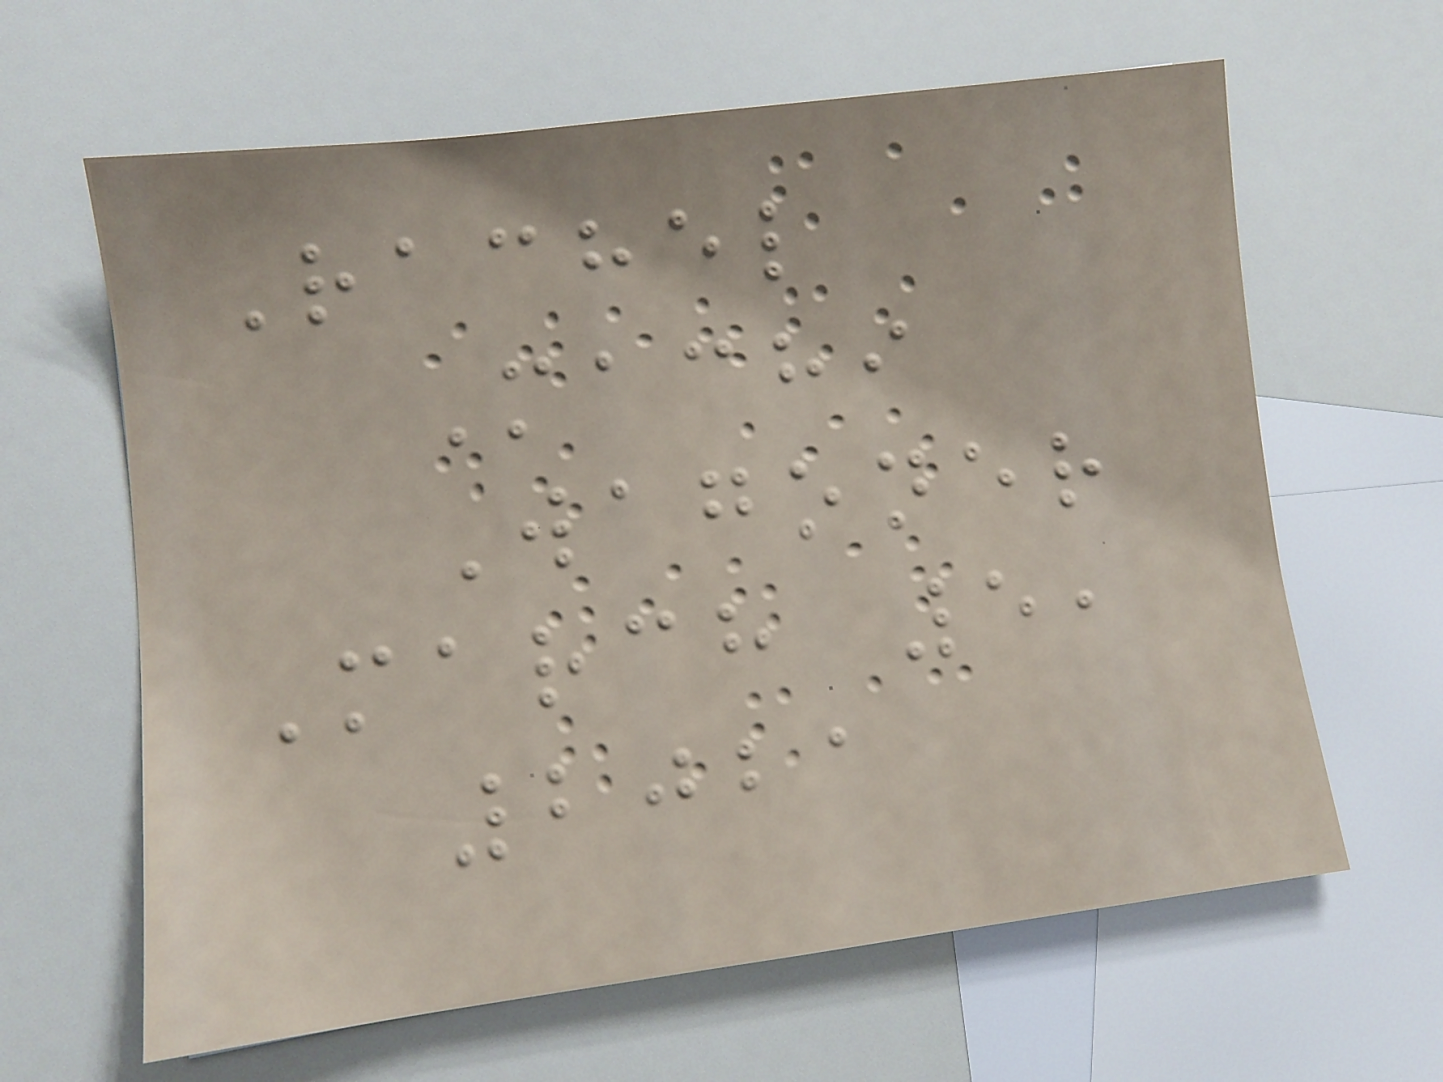Rachel
Machi
Wagoner
March 5,
2021
